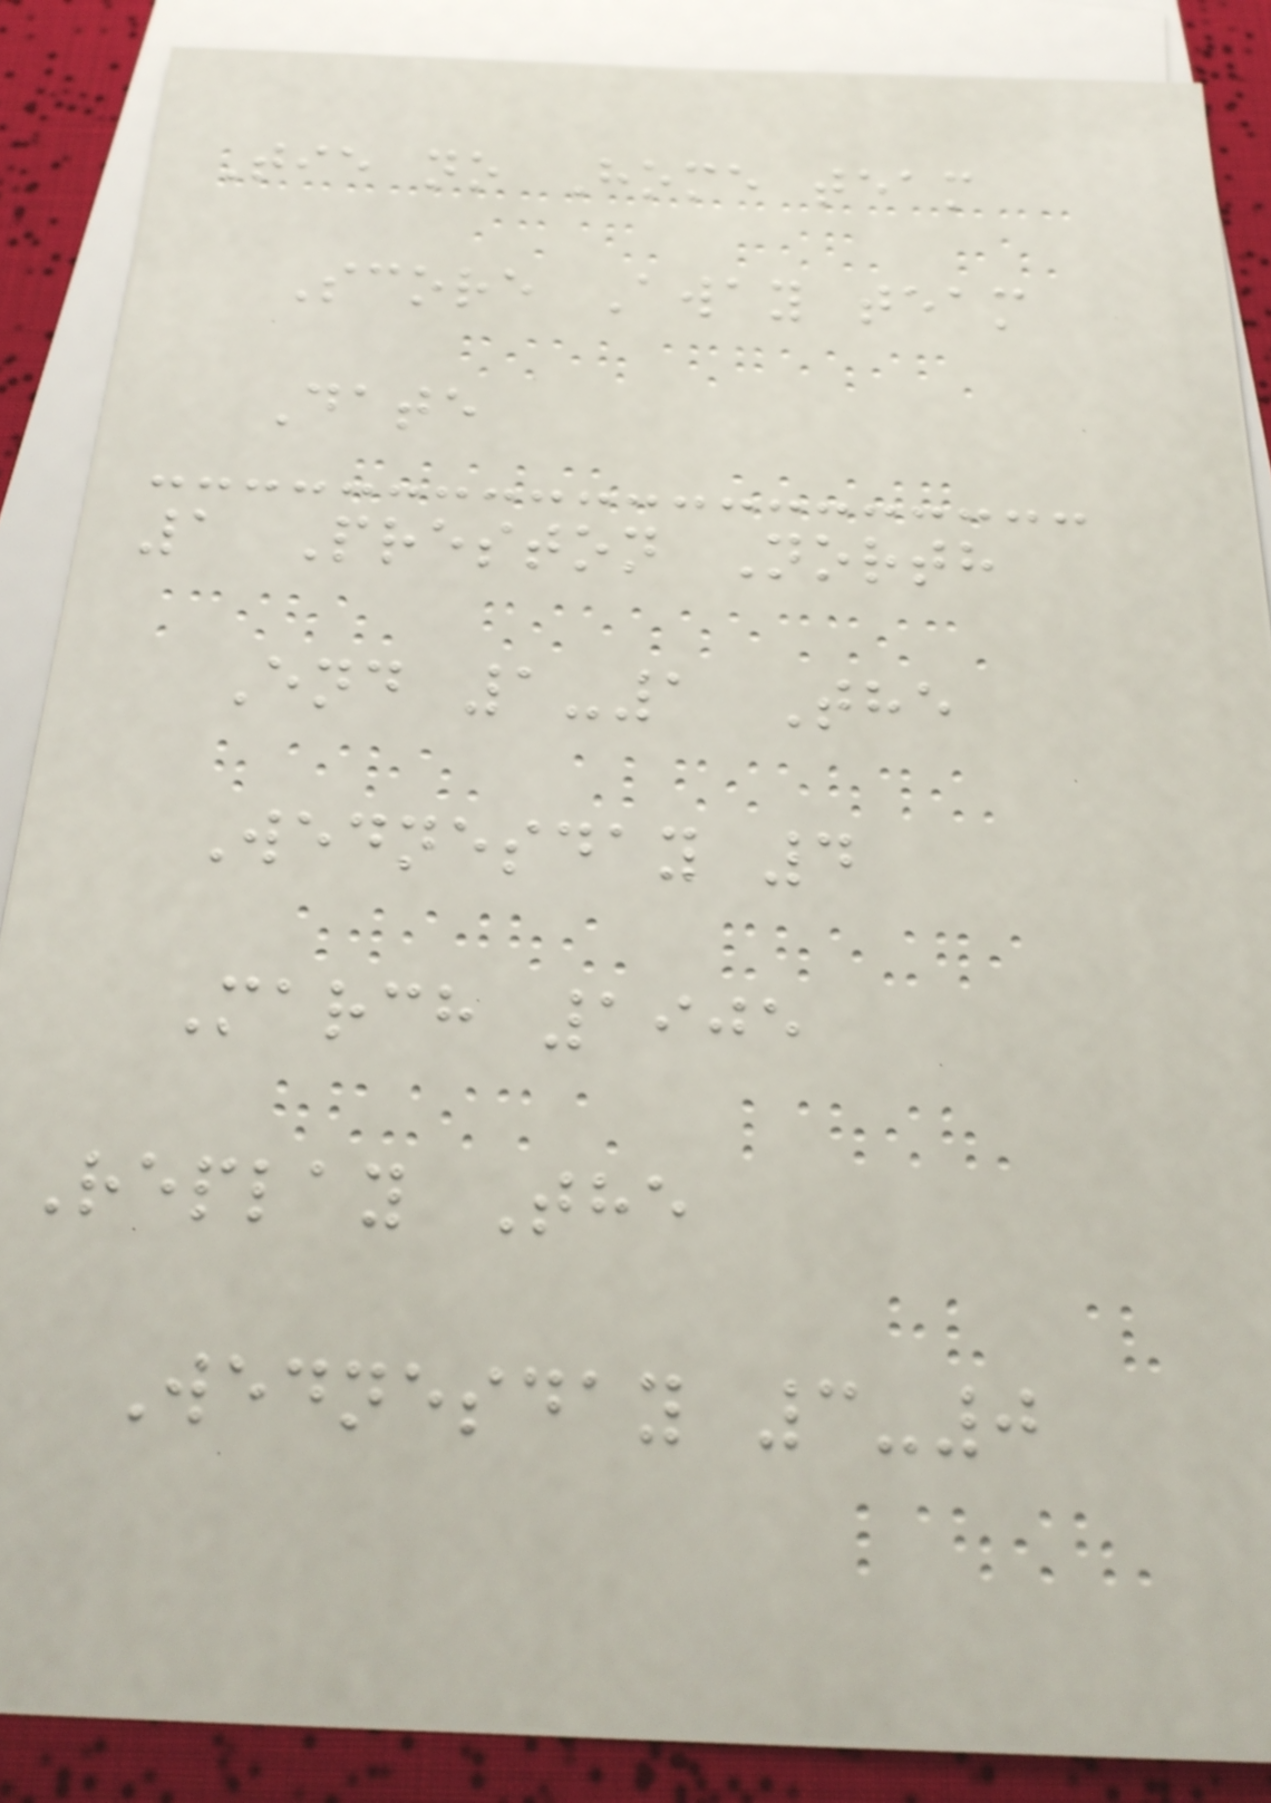Tie no Home team
Score Away team
Date
1 Preston North
End 1-1 The
Wednesday 4
March 1905
Replay The
Wednesday 3-0
